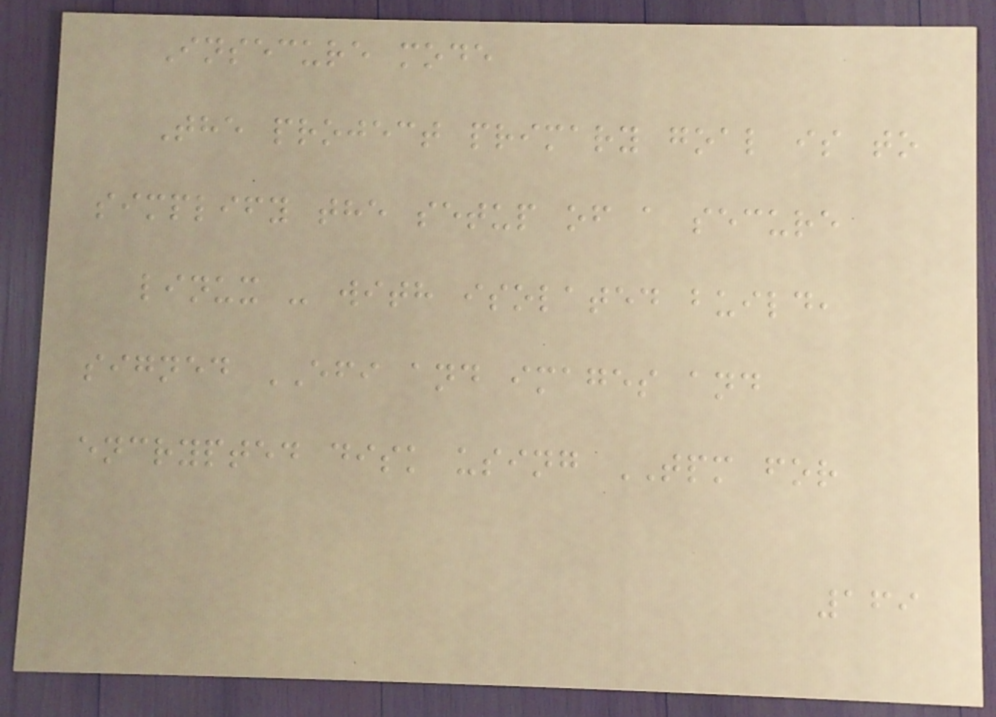Insecure mode
The project primary goal is to
simplify the setup of a secure
linux - with isolated build,
signed EFI and images and
encrypted disk using TPM for
169
